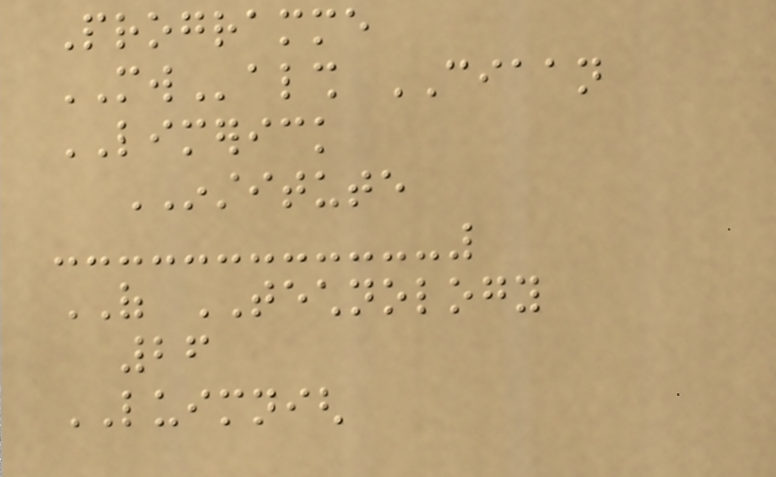Programme
MWalsh CIAAN
LIMERICK
INSTITUTE
OF TECHNOLOGY
26
LUIMNIGH
